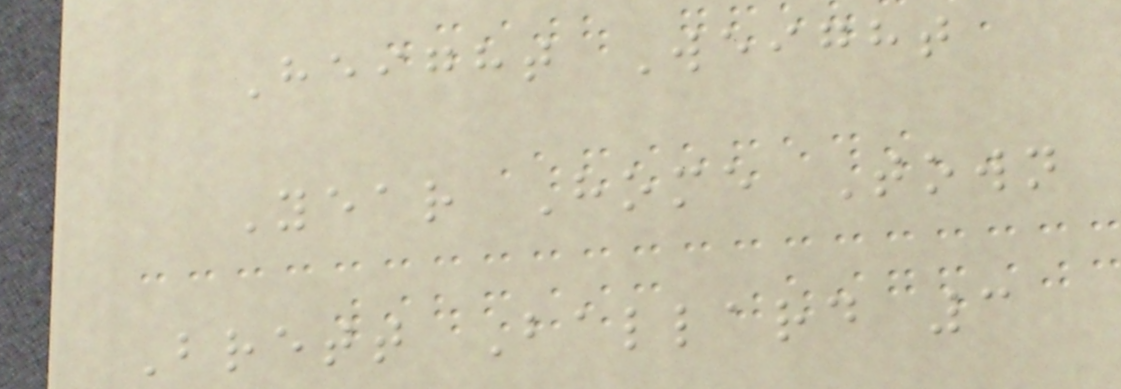Height Weight
Year Home Town
Brett Ballard 3
